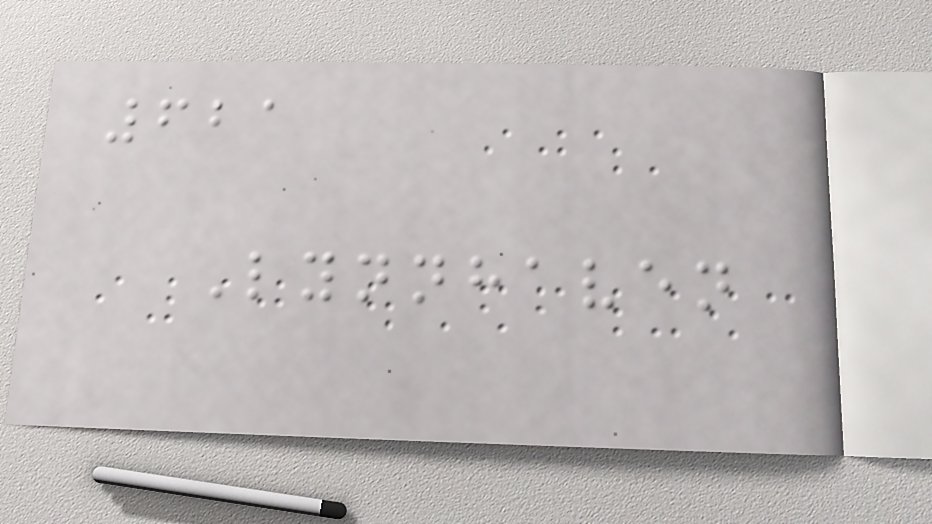621
Lynnhaven
